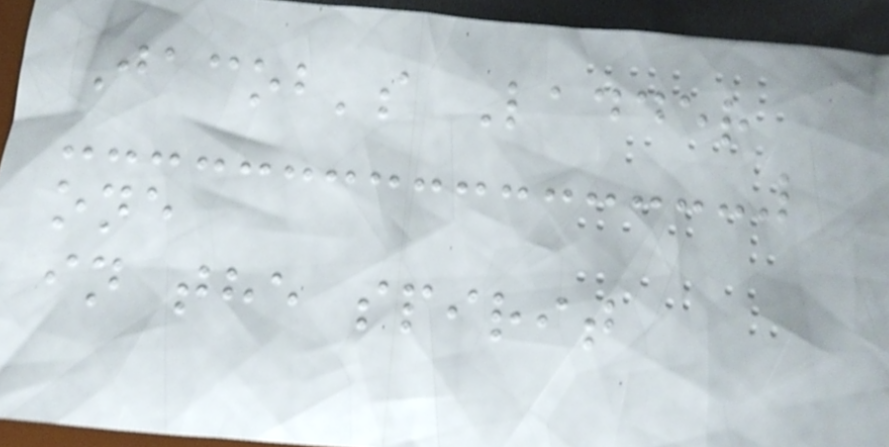Jacob's Ladder
one
in the spirit
